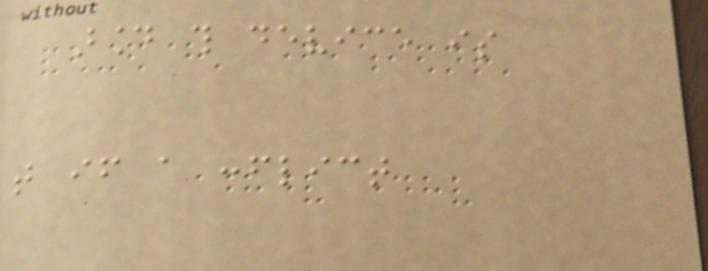around this device is
that if a conflict
